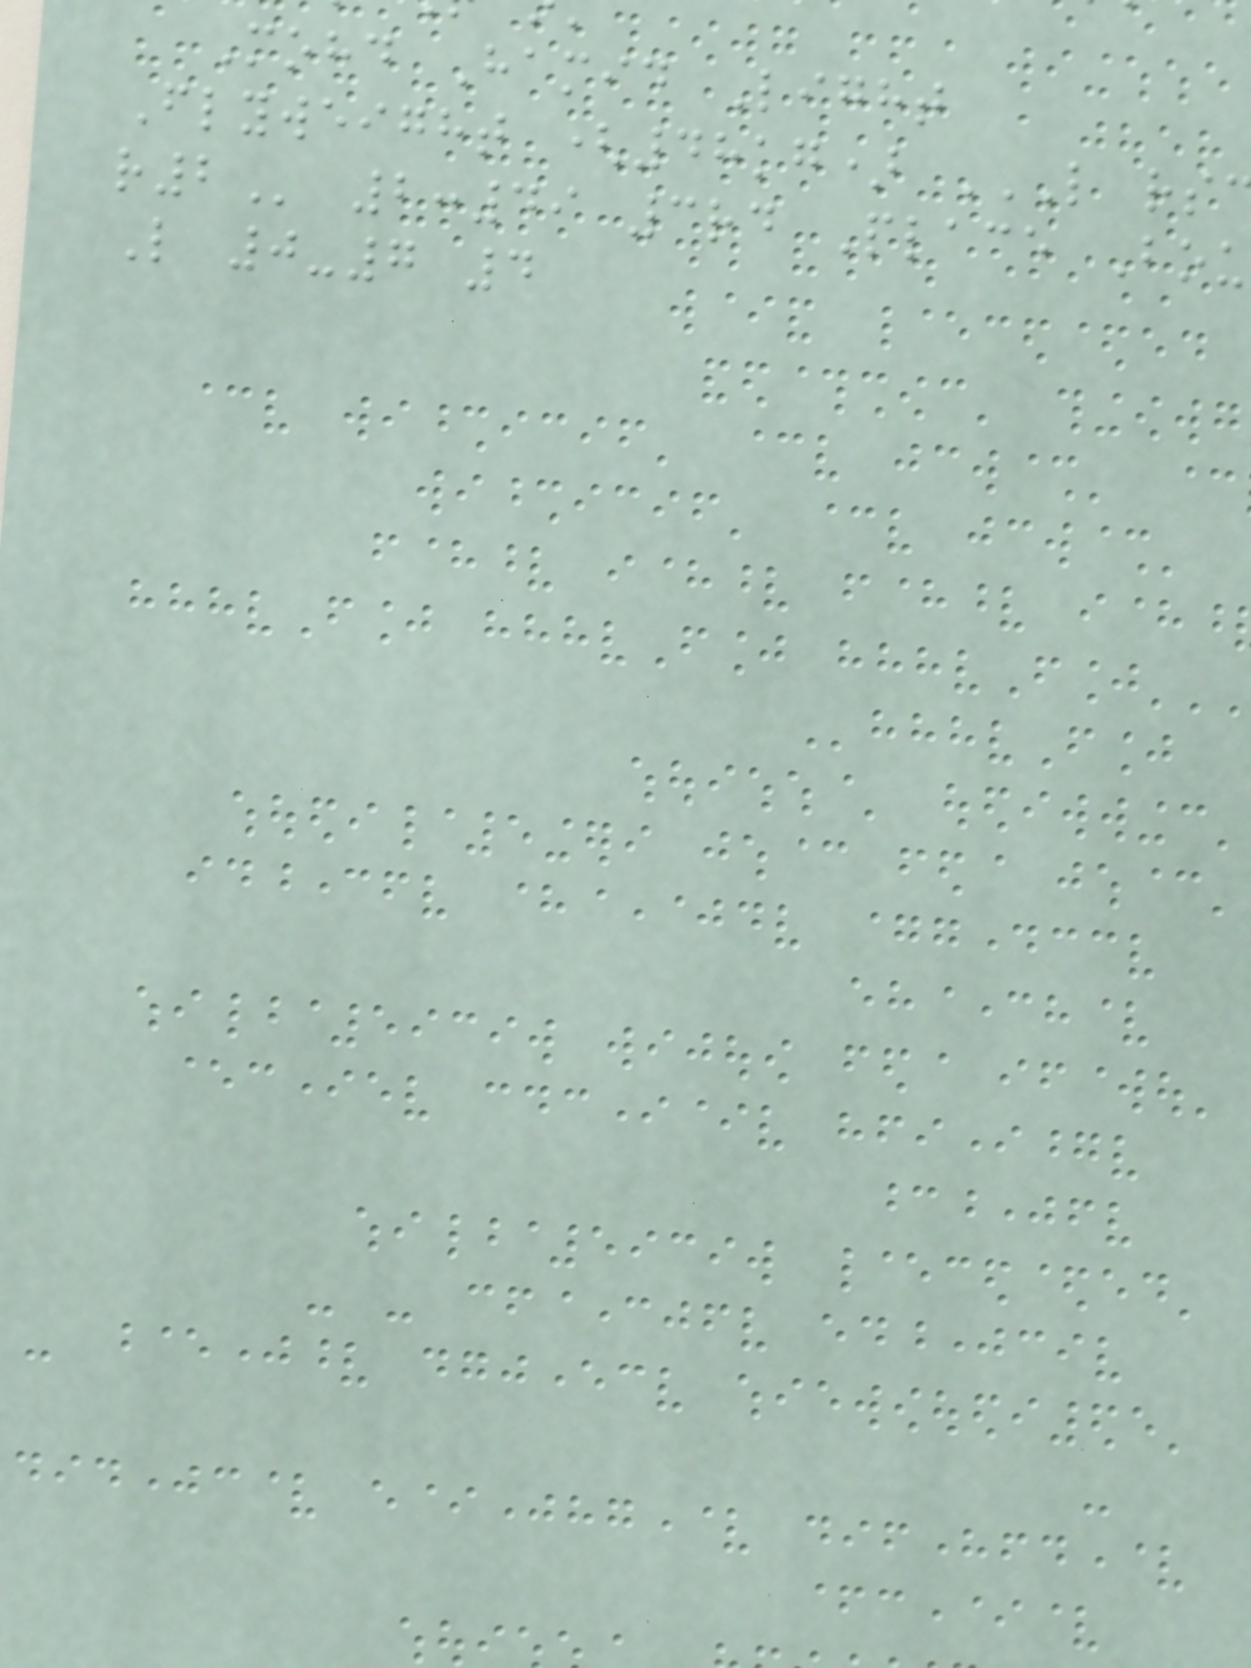Mohd Hamid Light
2:49 3rd Place Bou
L 0-7 4
